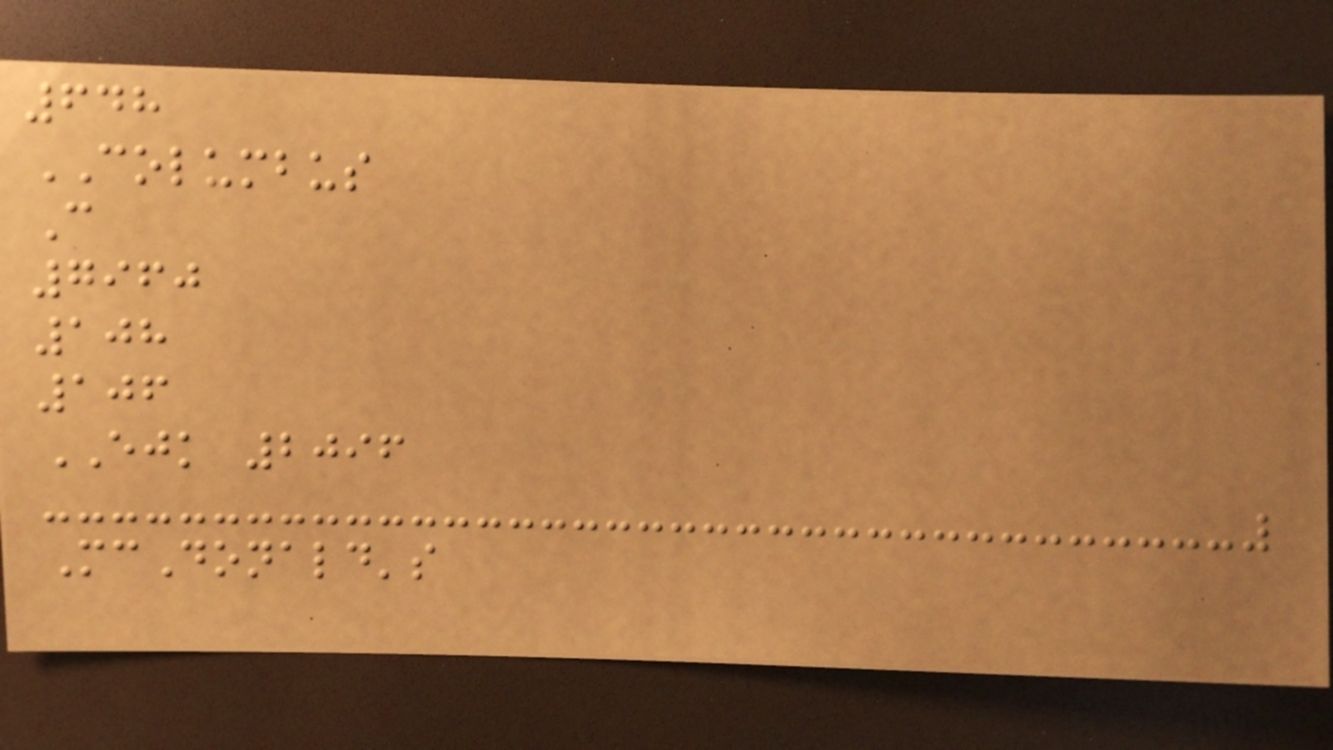648
COLUMBUS
C
7960
108
106
EJK 2096
McDonald's
